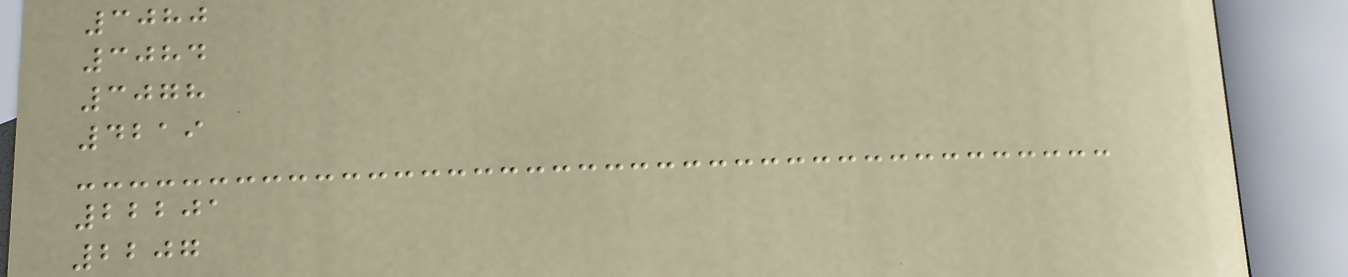3080
3084
3078
4219
22201
2207
